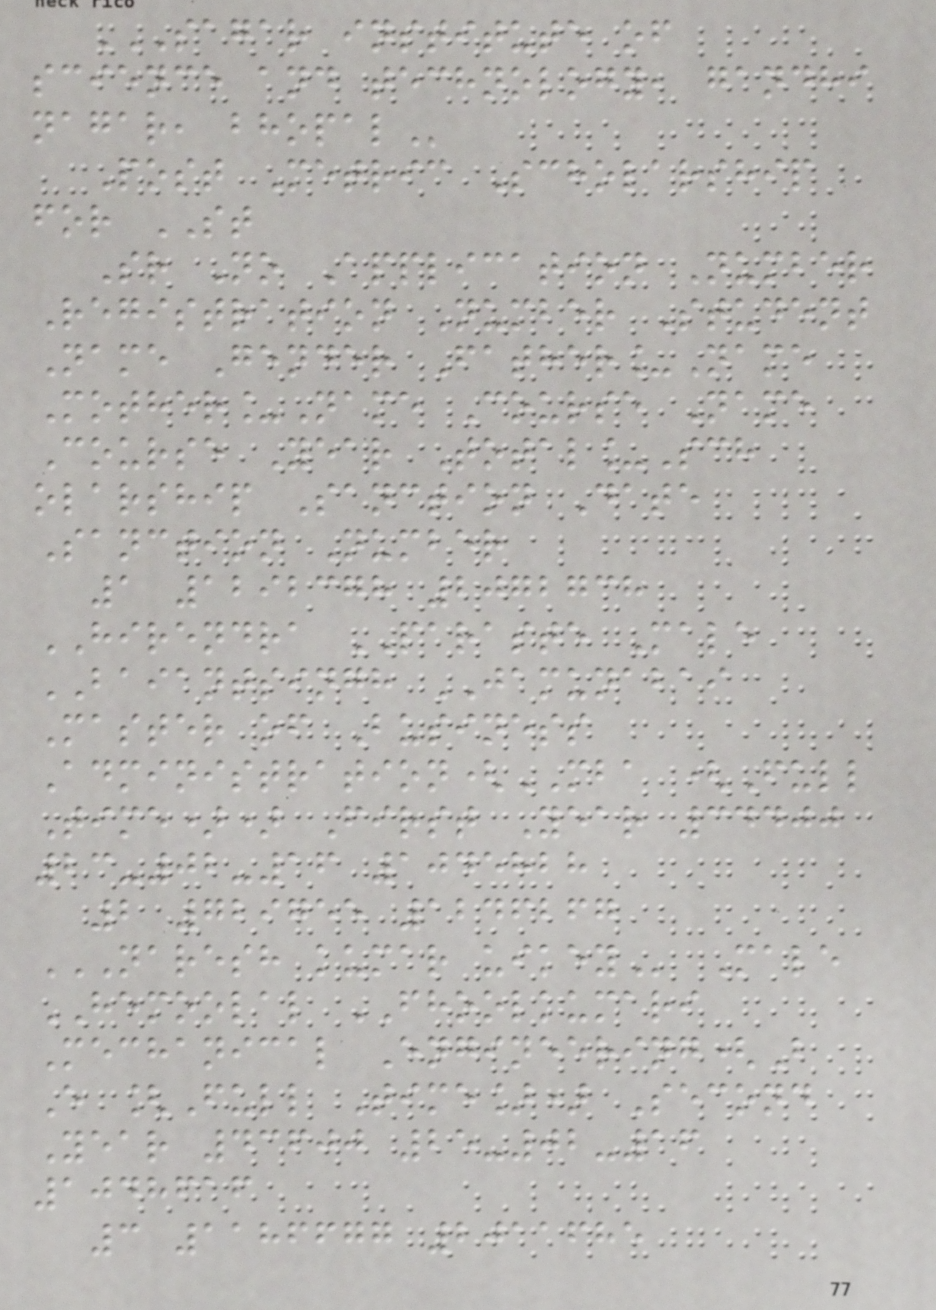SAGAR INSTITUTE OF
SCIENCE AND TECHNOLOGY, GANDHI
NAGAR, BHOPAL
Post Metric Scholarship
for ST
Sr No Application Number
Registration Number Student
Name Gender Father_Name
Mother_Name Course Name
Course Year Total_Sch
olarship Sanction Date
Sanction Number
1 1292378 2072738
HIRENDRA PARASTE Male
BAIANTSINGH JAMUNABAI
Master of Business
Administration(MBA (Full
Time)) First Year 34400
23-02-16 1045828
2 729755 1246267
NARESH KUMAR UIKEY Male
HEMOOLAL FHOOLKUMARI
Mechanical Engineering(B
E [Full Time]) Second
Year 43600 25-02-16
1048616
3 1186677 2011685
